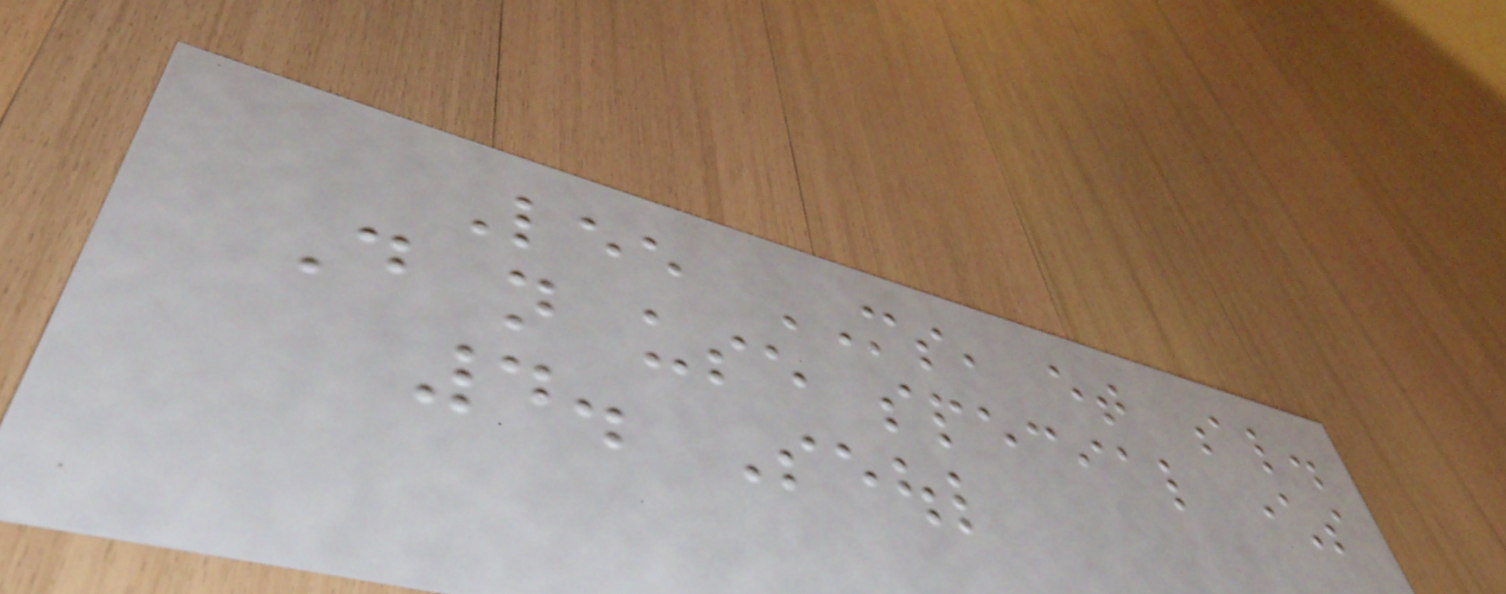Lee MS, et al.
Do not use special characters
4. Seoul
